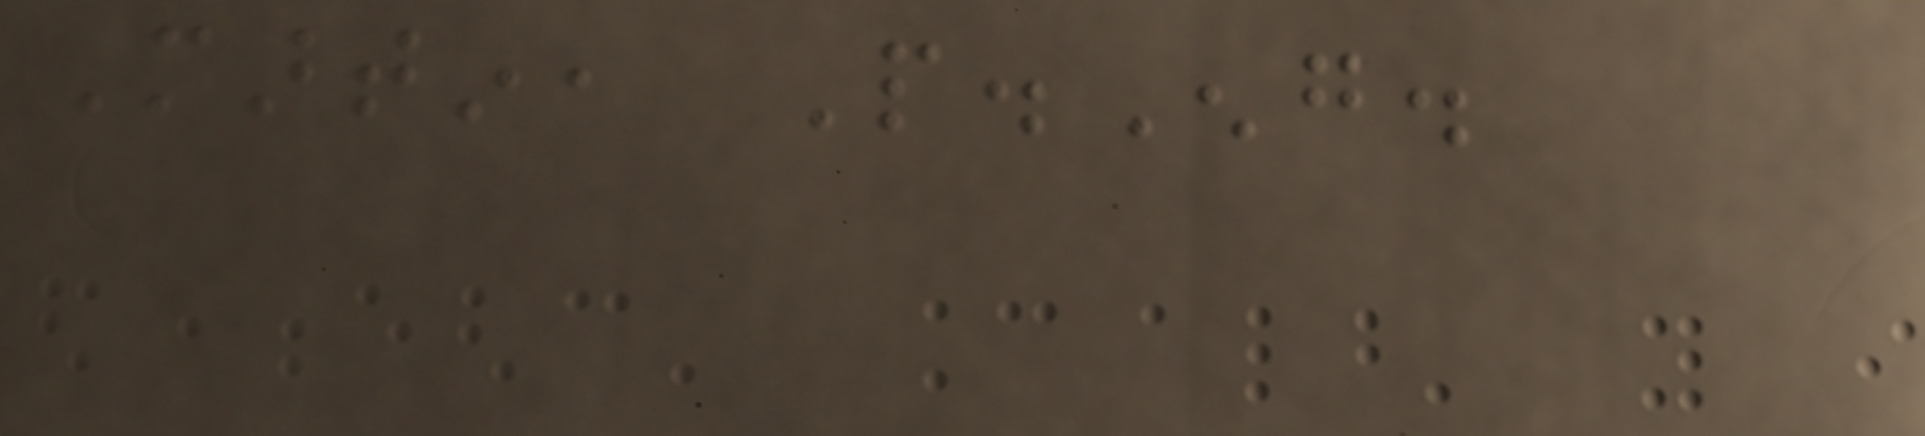Martin, P.Eng.
